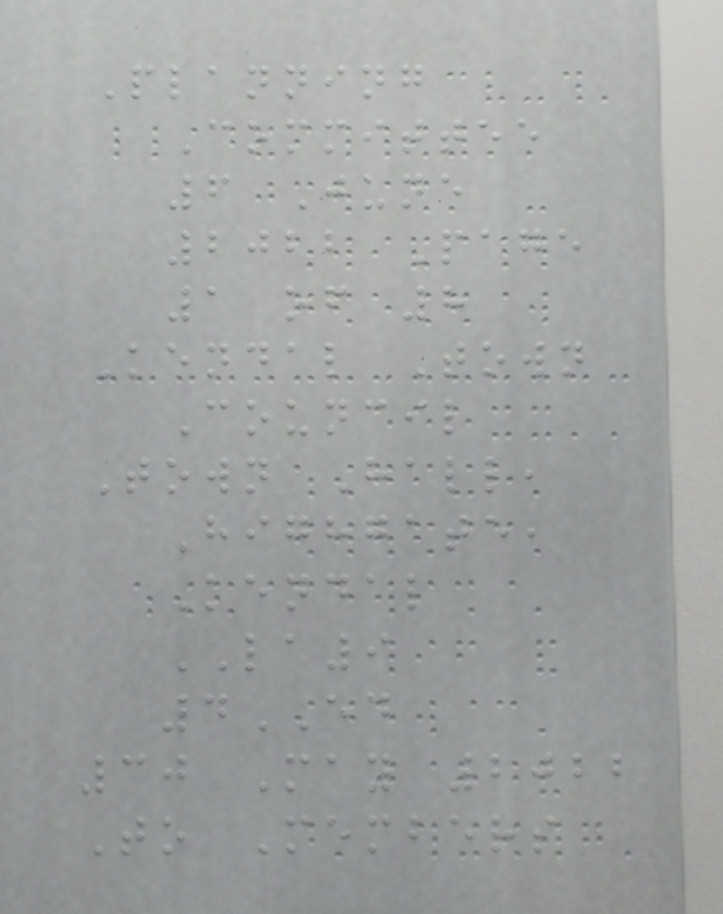Planning
Committee
6 June
2022 Page
1 of 8
Kendal Town
Council
Town Hall,
Highgate,
Kendal
LA9
4ED
30 May 2022
To Members
